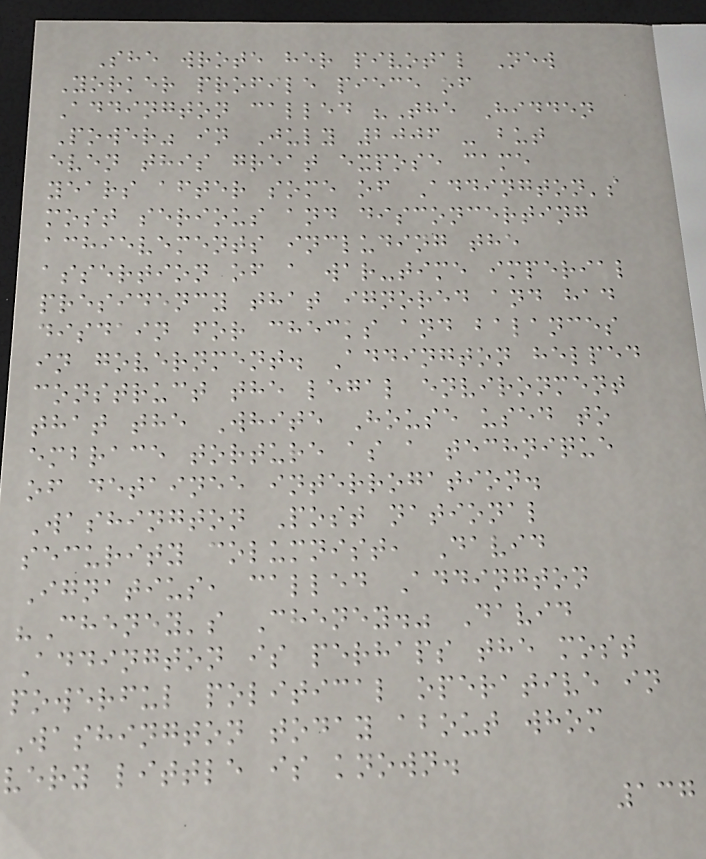She wrote her pivotal New
Yorker profile piece of
Addington called "The Hidden
Power" in July 2006 - but
even this great expose came
years after some of Addington's
most serious and disconcerting
achievements including the
assertion of a war-time imperial
presidency that ignored and had
disdain for checks and balances
in government. Addington helped
construct the legal environment
that the White House used to
embrace torture as a technique
of detainee interrogation.
Washington Post national
security columnist, David
Ignatius, called Addington
"Cheney's Cheney." David
Addington is perhaps the most
powerful political operative in
Washington today about whom
very little is known.
137
